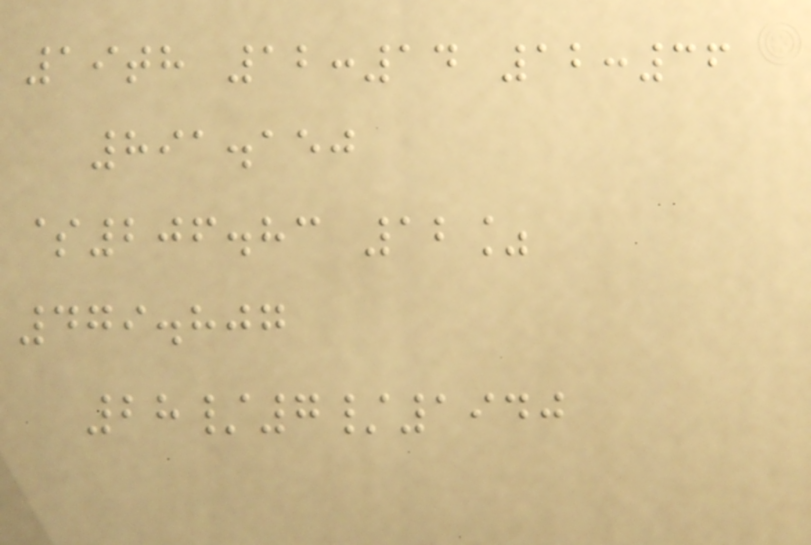19th 12:14 12:36
891.150
$206.83 12%
479.807
28/7/1940
